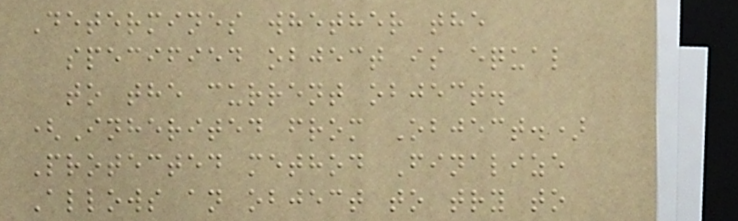Determines whether the
specified object is equal
to the current object.
(Inherited from Object.)
Protected method Finalize
Allows an object to try to
